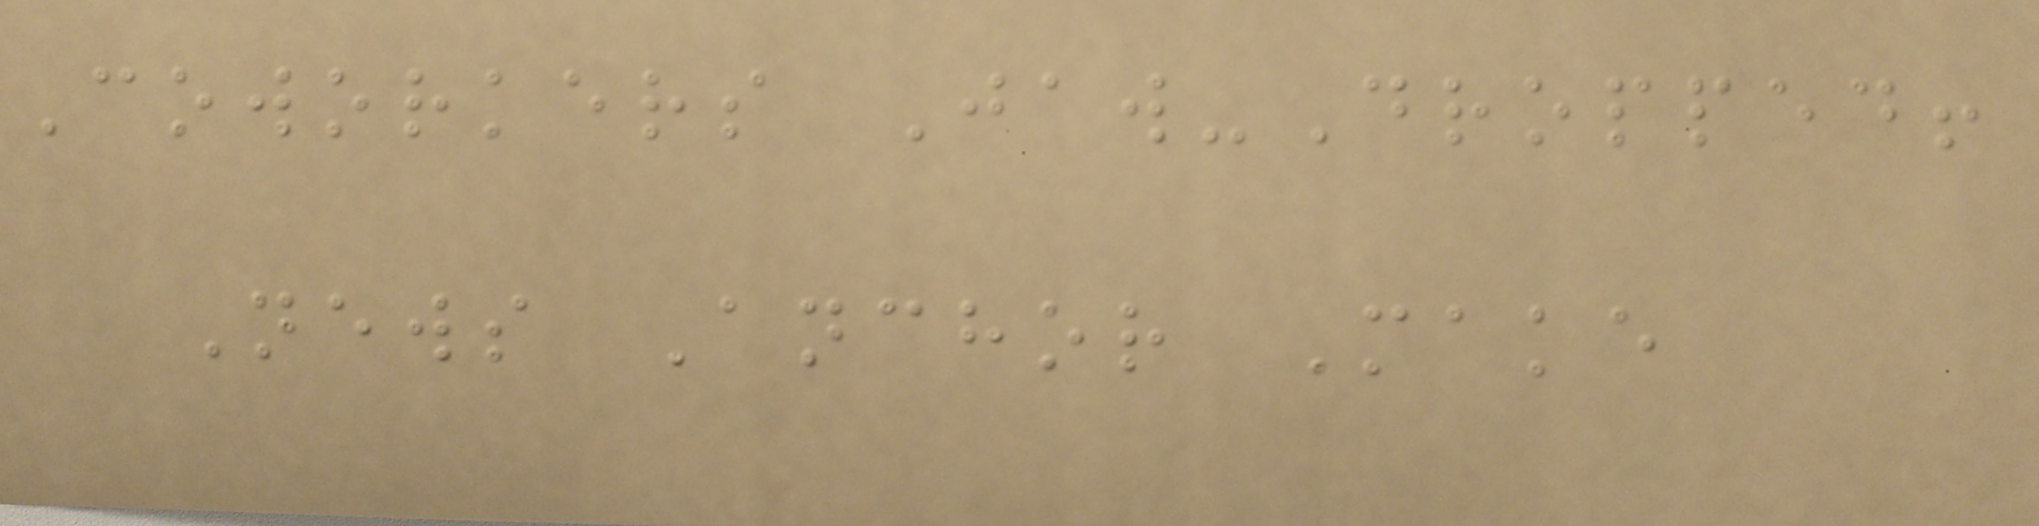Coworkers Jaw-Dropped!
News Anchor Make
